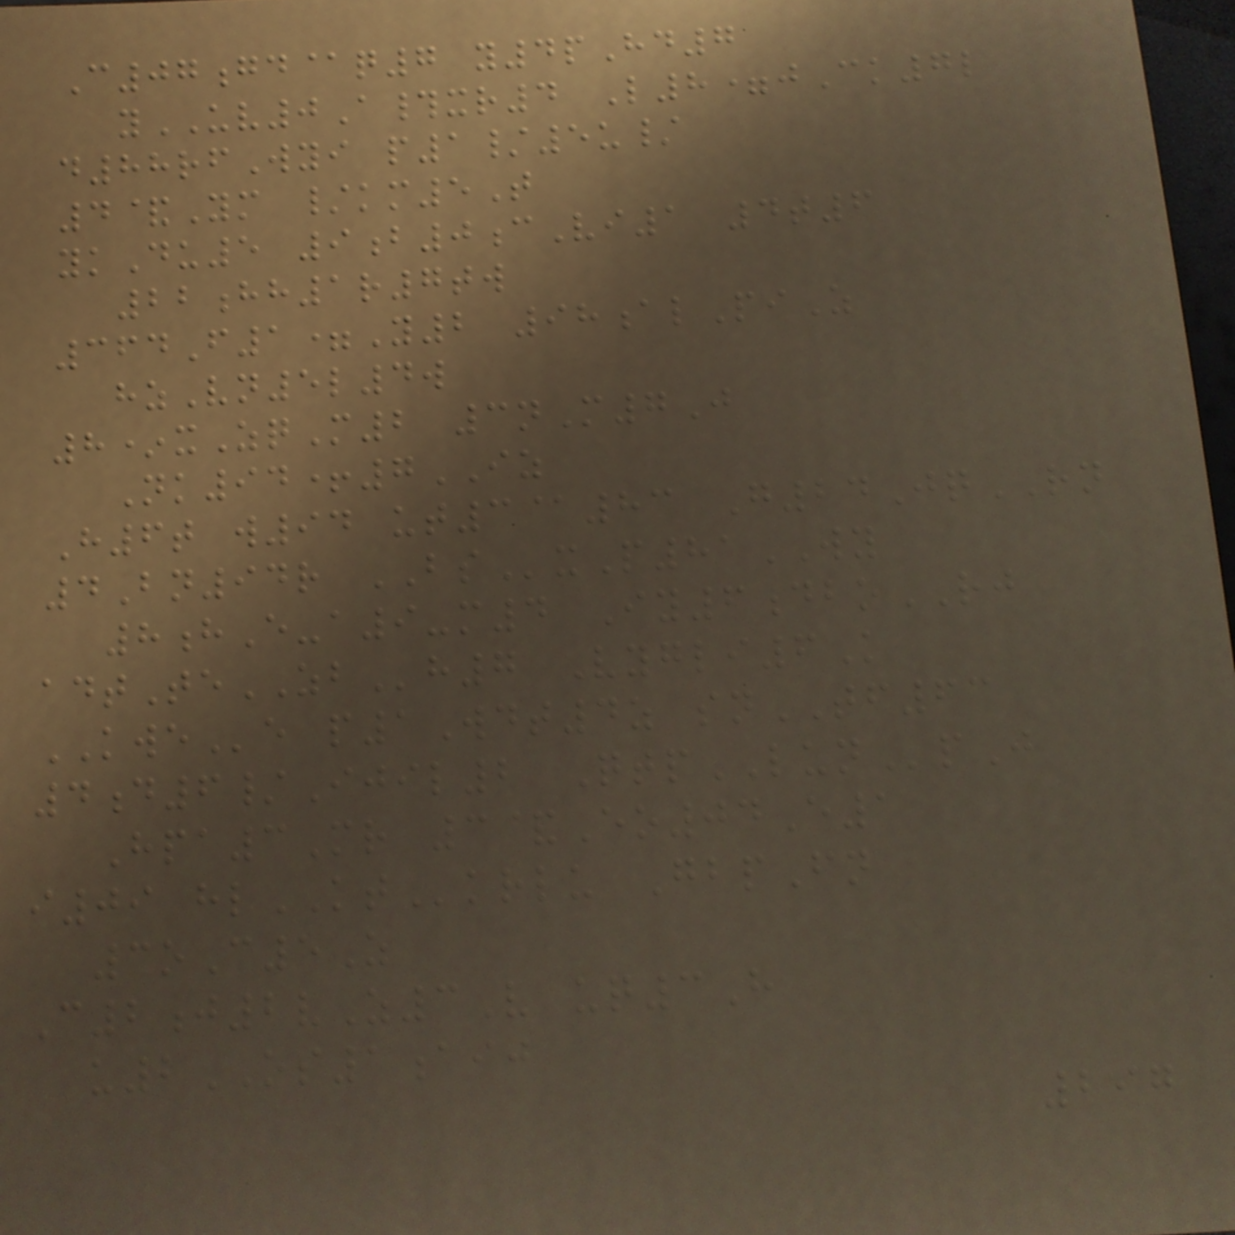C07gd@q7 y4pHd7
yUV0A#xr4 L8=jCk7l
d88rfWyi p1/5u/
4&Ym /km5T
ykDu5 9b0cVi1 4t6
22hh1r7tw
364F1=Y2 98alPiZ
hzVn5l4w
8*xZqM2 3nM7J
Nk94+7IZ
H6t w94 ut3@83 G24JqRN
4Bn94r BSxP81WY
8hE-a9-m4 Iy6dboRJ
adtTeZBh7 Vygli6K
KWEe p1Wdt4z snTF63
4d6/Ijil2 QtpLUNpJ
Hpa3Mr 3&Eo04E1
i09 hlKTkrlu GbpFn
3oC5Z
C2j2vZ3V uq3H
u2OS1aij
297
